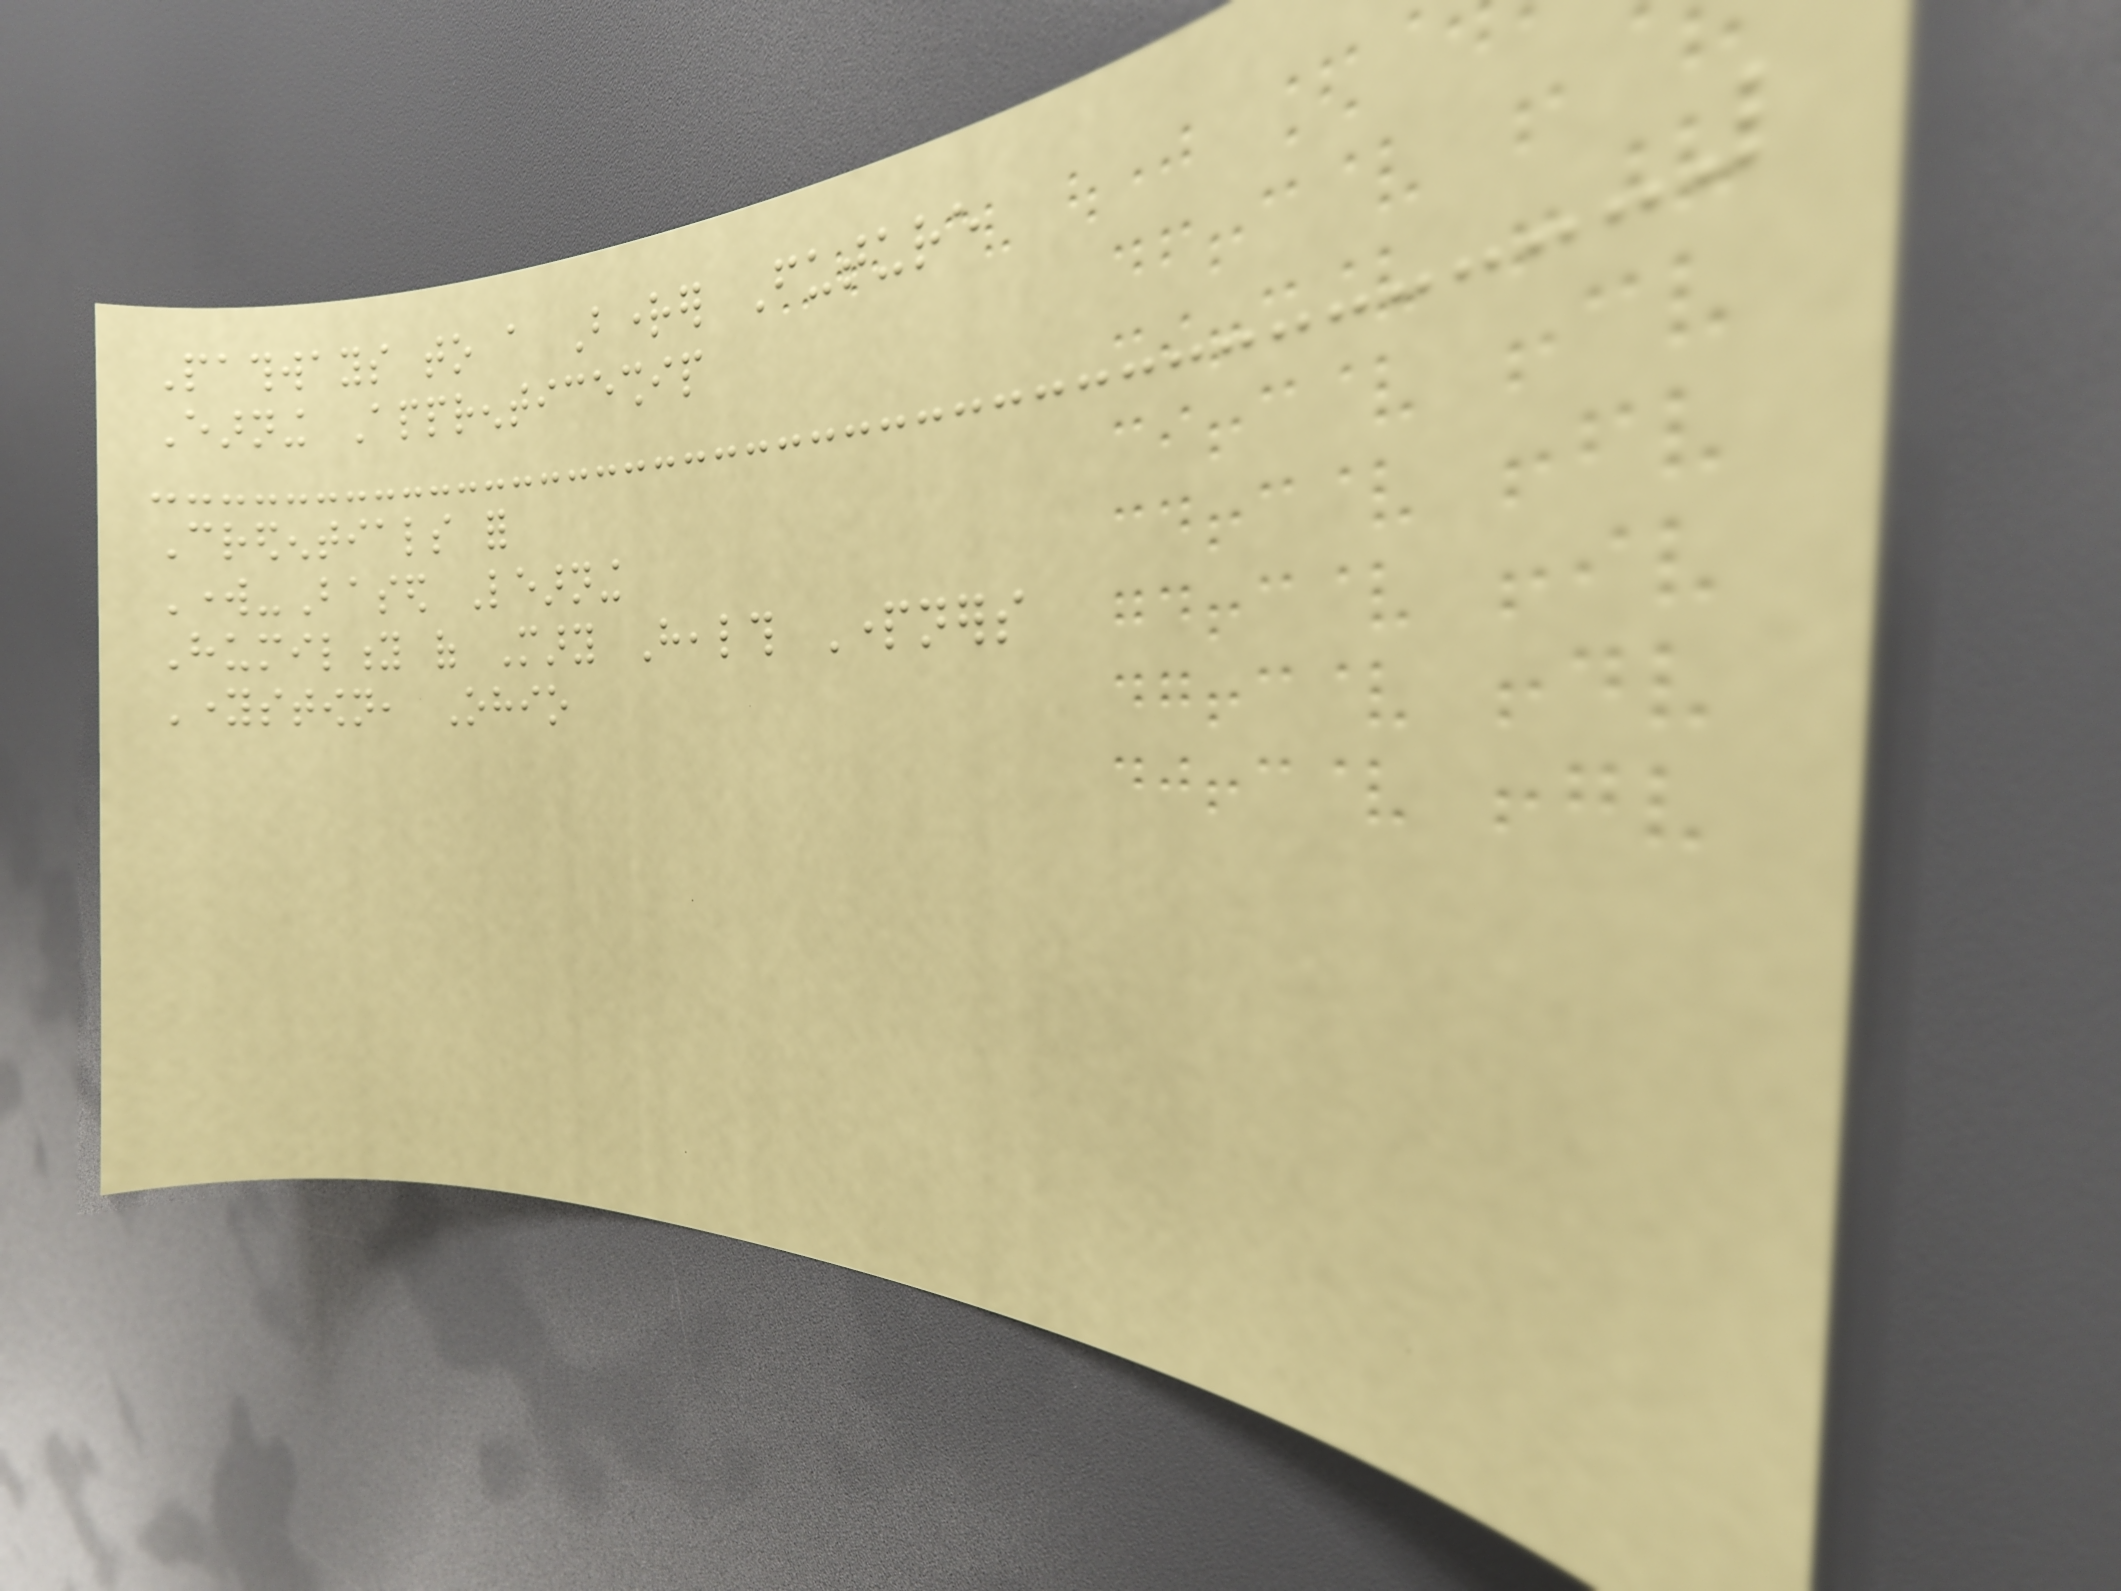Pathways to a Brighter Future
Earning Apprenticeship
Credentials for
Work-Based Learning
Humility of Mary Health Partners
Youngstown, Ohio
